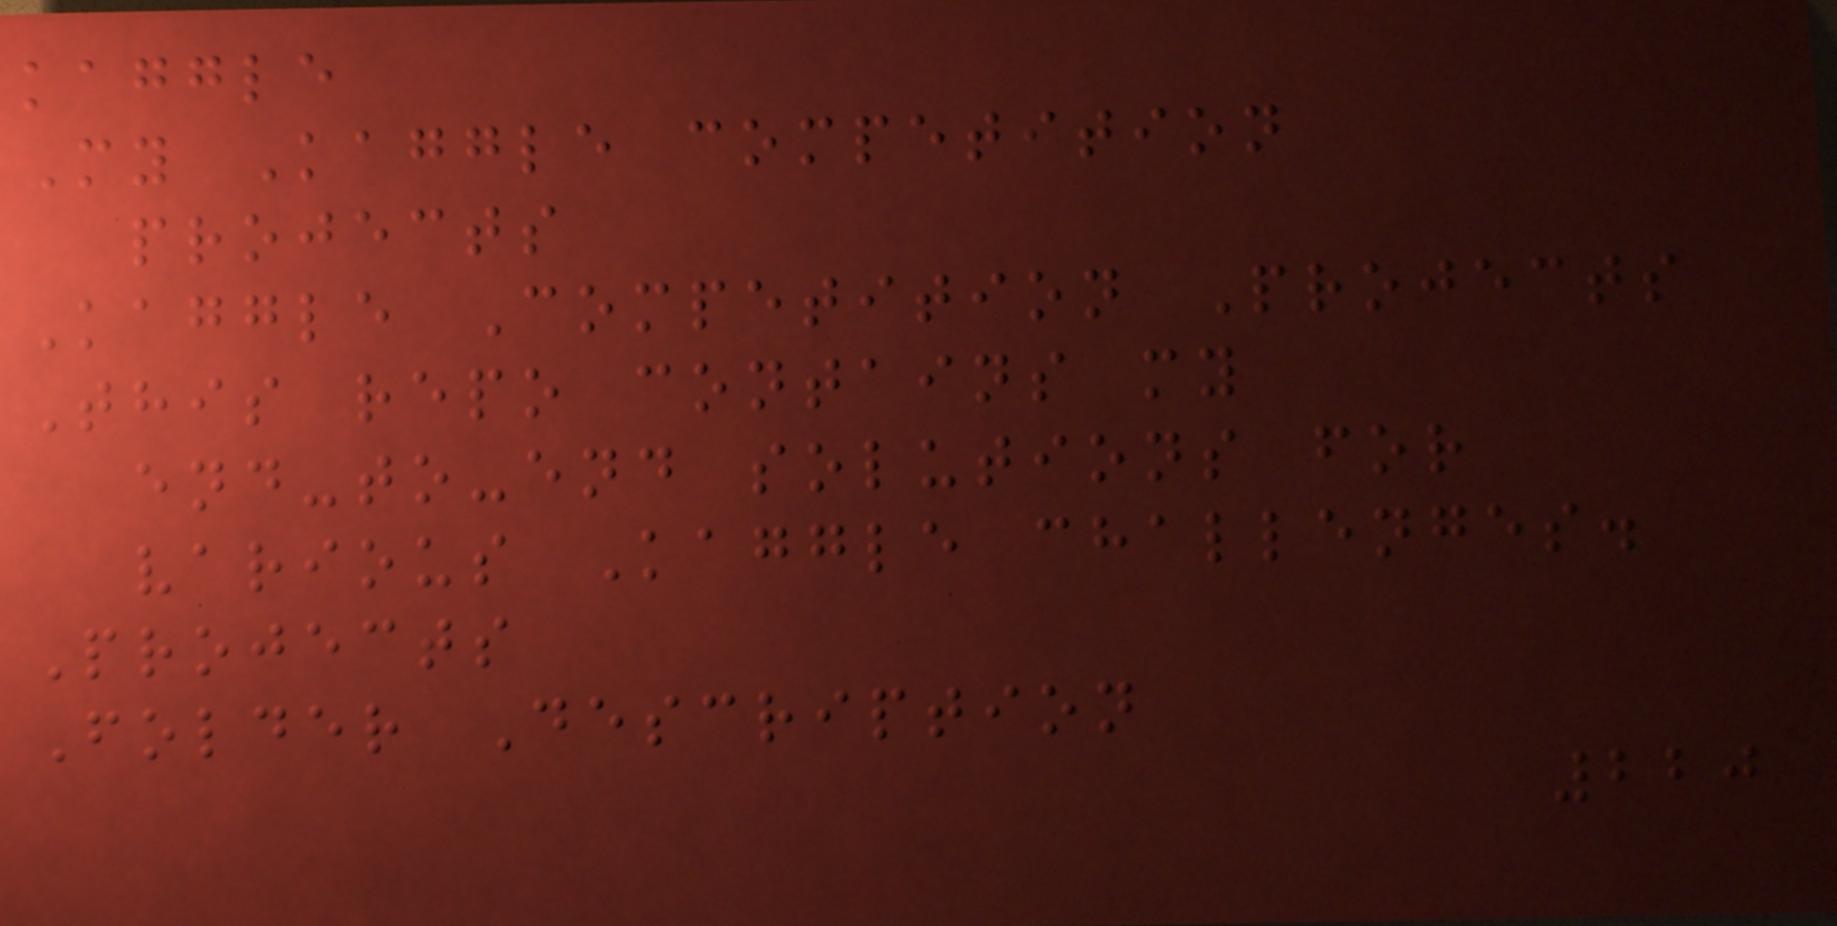kaggle
My Kaggle competition
projects
Kaggle Competition Projects
This repo contains my
end-to-end solutions for
various Kaggle challenges.
Projects
Folder Description
220
